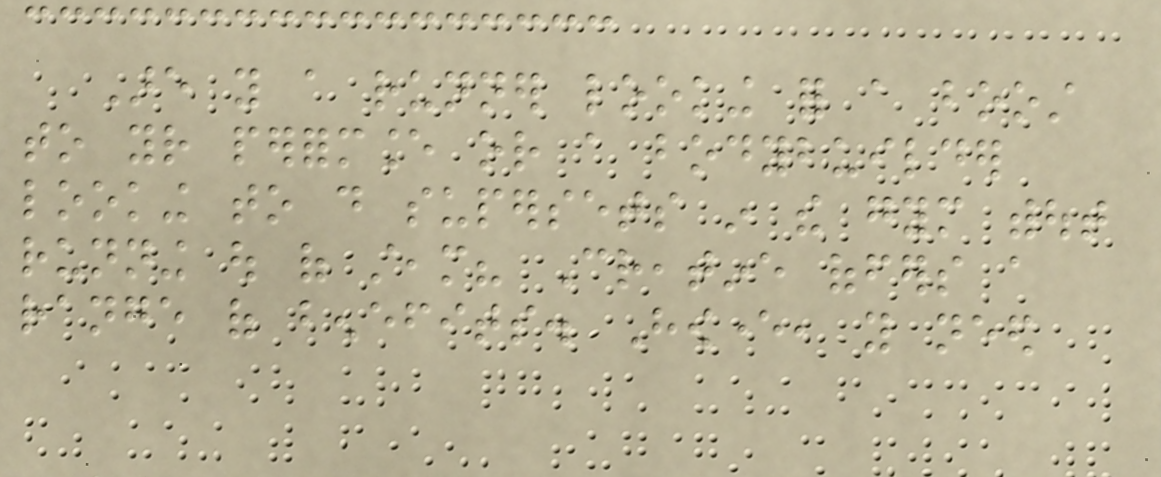Are you a runner looking for a boost
to your performance or a bodybuilder
looking to do supersets in the gym without
running out of steam? Creatine offers a
range of benefits. However, you need
